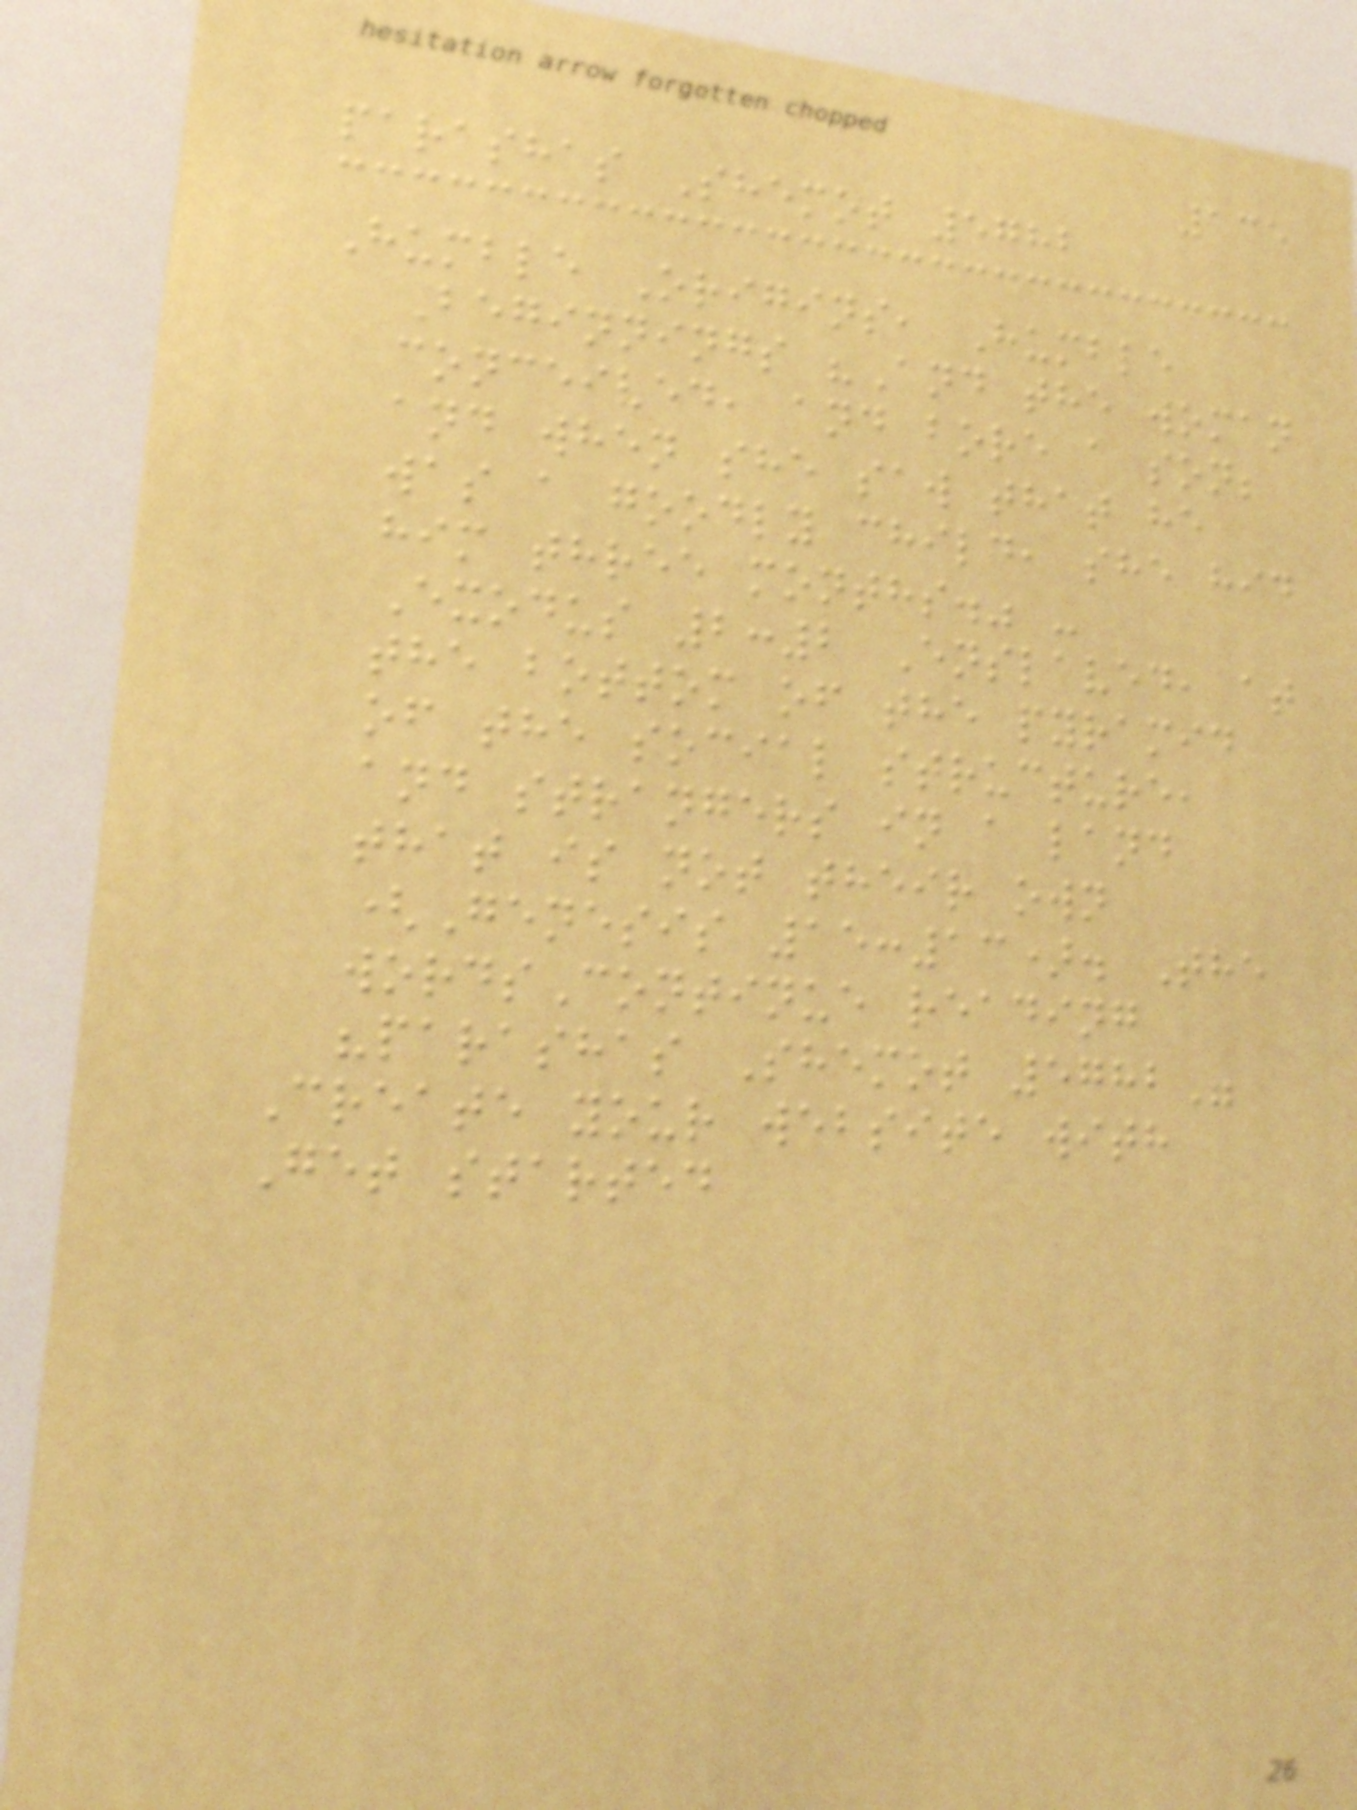135
parashas Shemot 5782
Humble Origins, Humble
Beginnings "And the woman
conceived, and bore a son;
and when she saw that he
was a goodly child, she hid
him three months." -
Exodus 2:2 Enslaved, at
the bottom of the pyramid
of the social structure,
and strangers in a land
that is not their own
(Genesis 15:13). The
wordsContinue reading
"parashas Shemot 5782"
Create your website with
Get started
